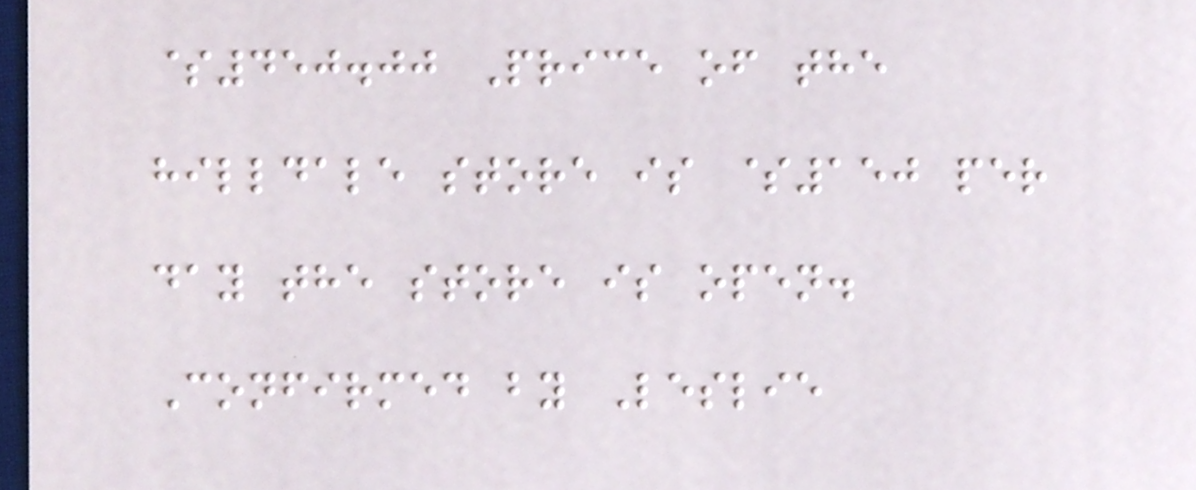$450.00 Price of the
hilldale store is $150 per
day the store is open.
Confirmed by Leslie
